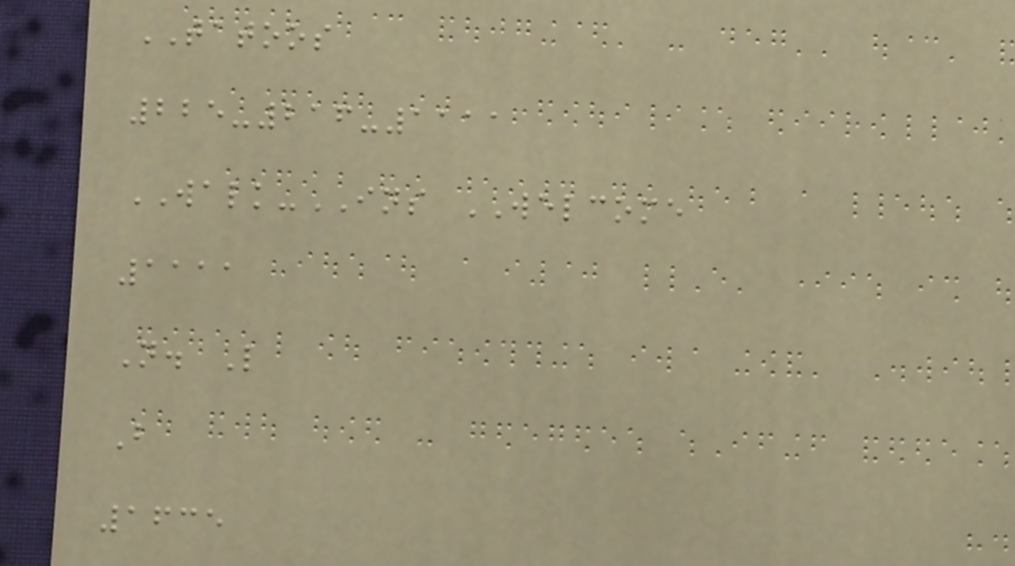TATOOS
225-216-1111
WALK-INS WELCOME
1111
N. L
B
1635
